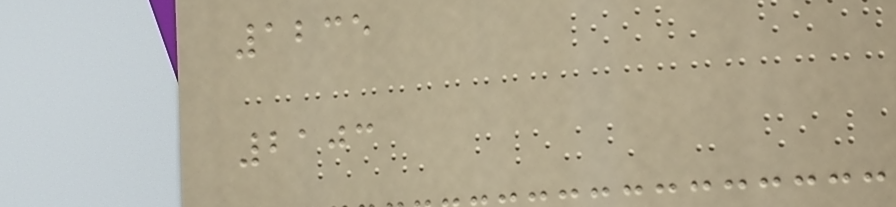1235
2103
